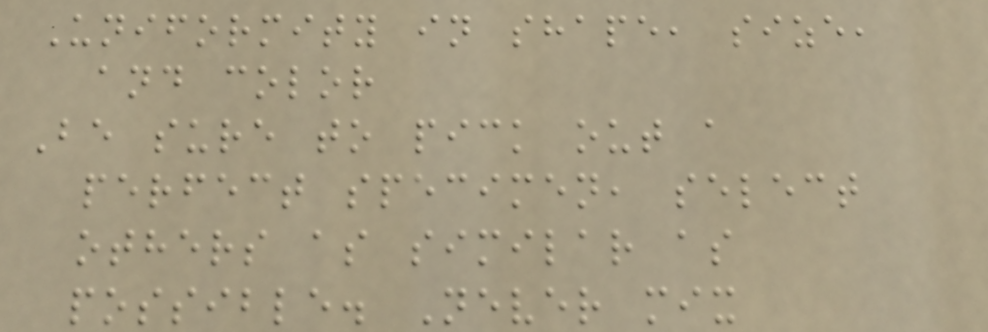Uniformity in shape, size,
and color
Be sure to pick out a
perfect specimen, select
others as similar as
possible. Never mix
